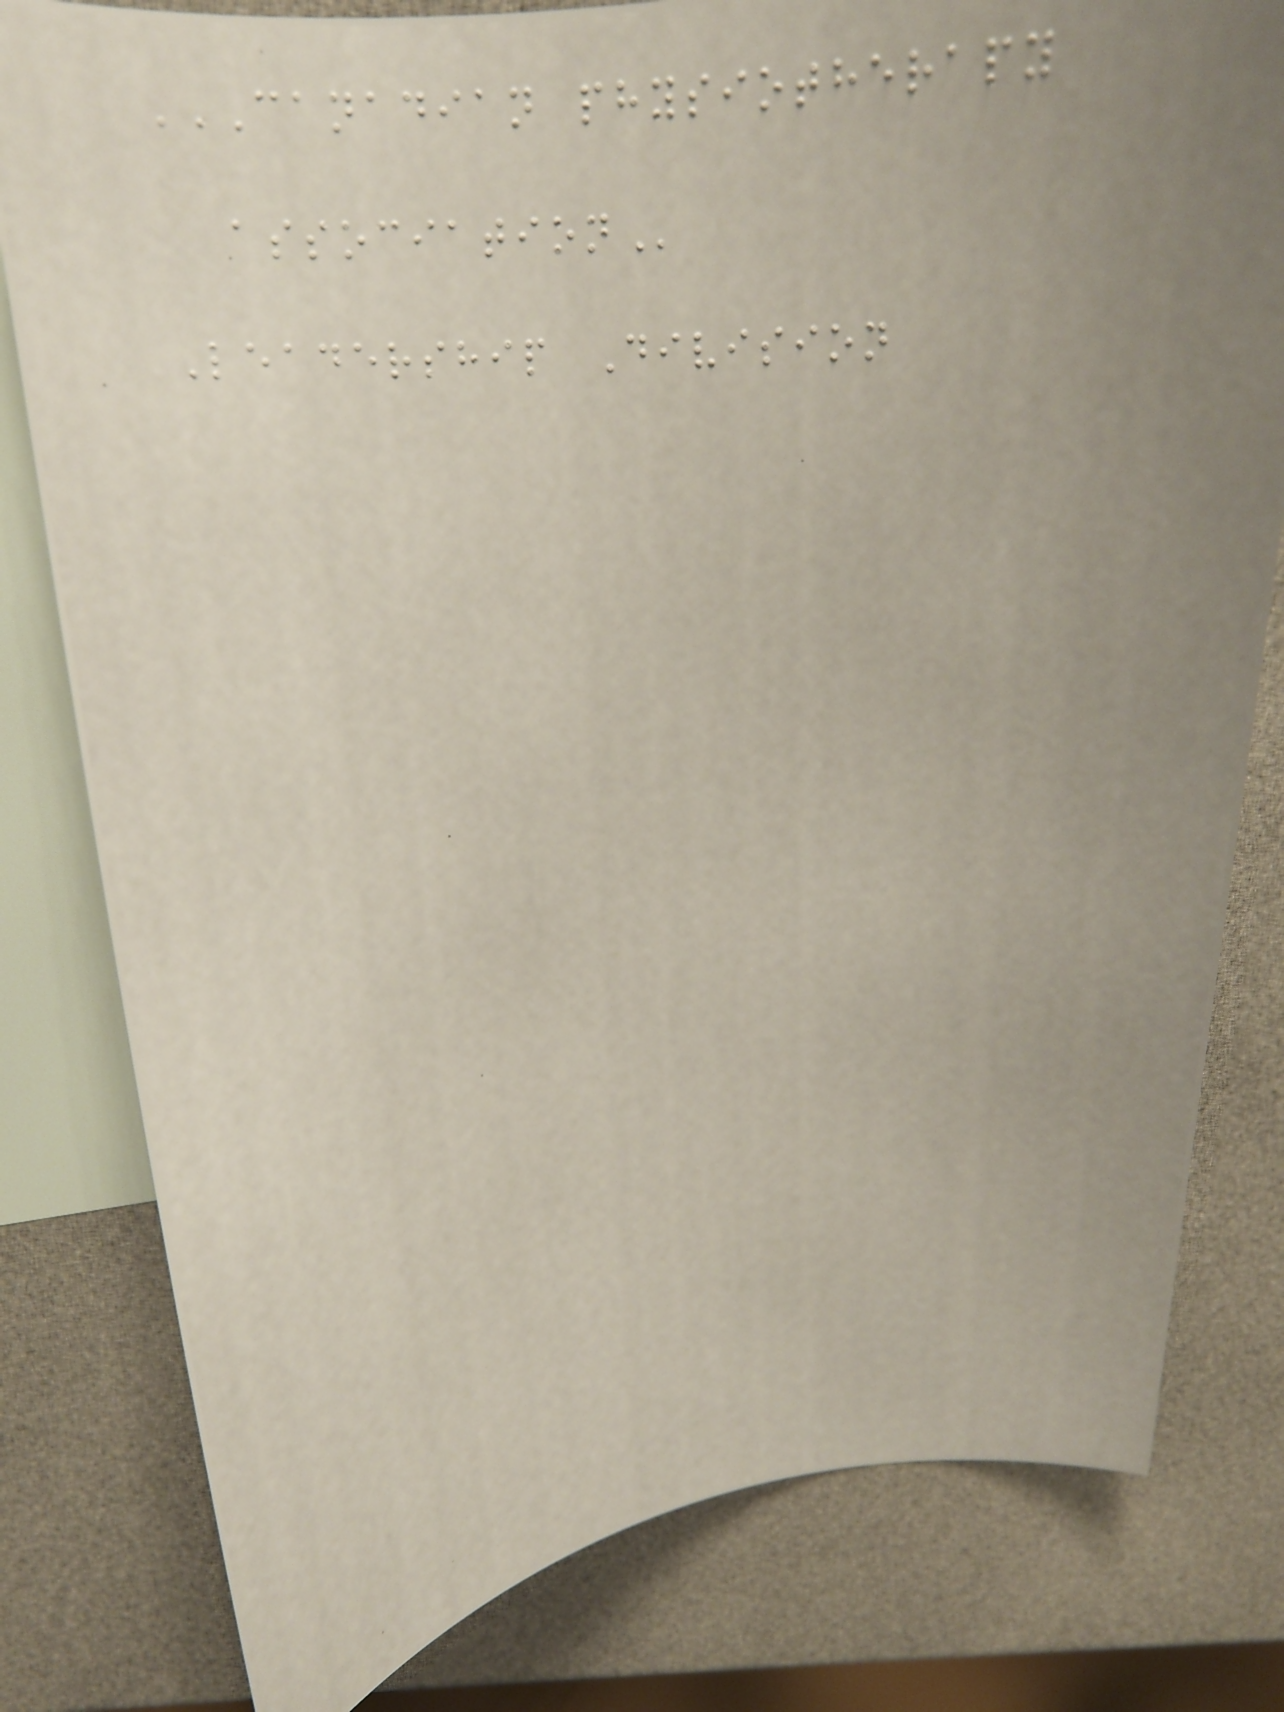CANADIAN PHYSIOTHERAPY
ASSOCIATION
Leadership Division
